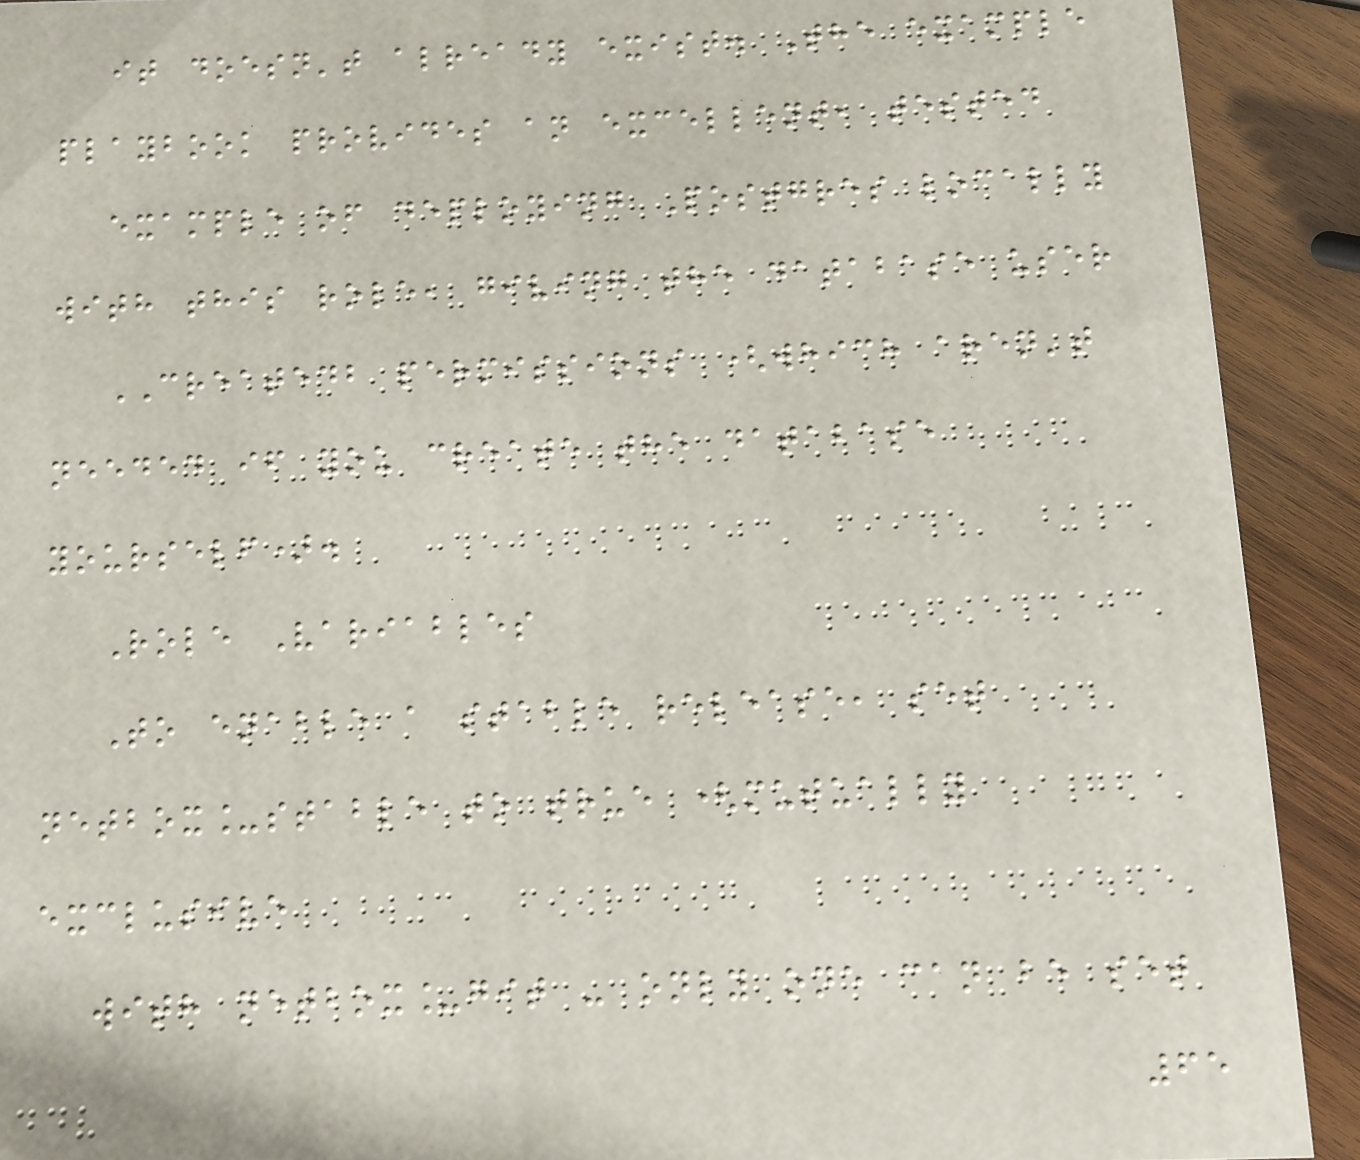it doesn't already exist. The example
playbook provides an excellent, tested
example of deploying Postgres locally
with this role, giving the database user
CREATEDB permissions (which aren't
needed if you create the database
yourself).
Role Variables
To enable a stable release, set
netbox_stable to true (mutually
exclusive
with netbox_git - only one can be set
65
